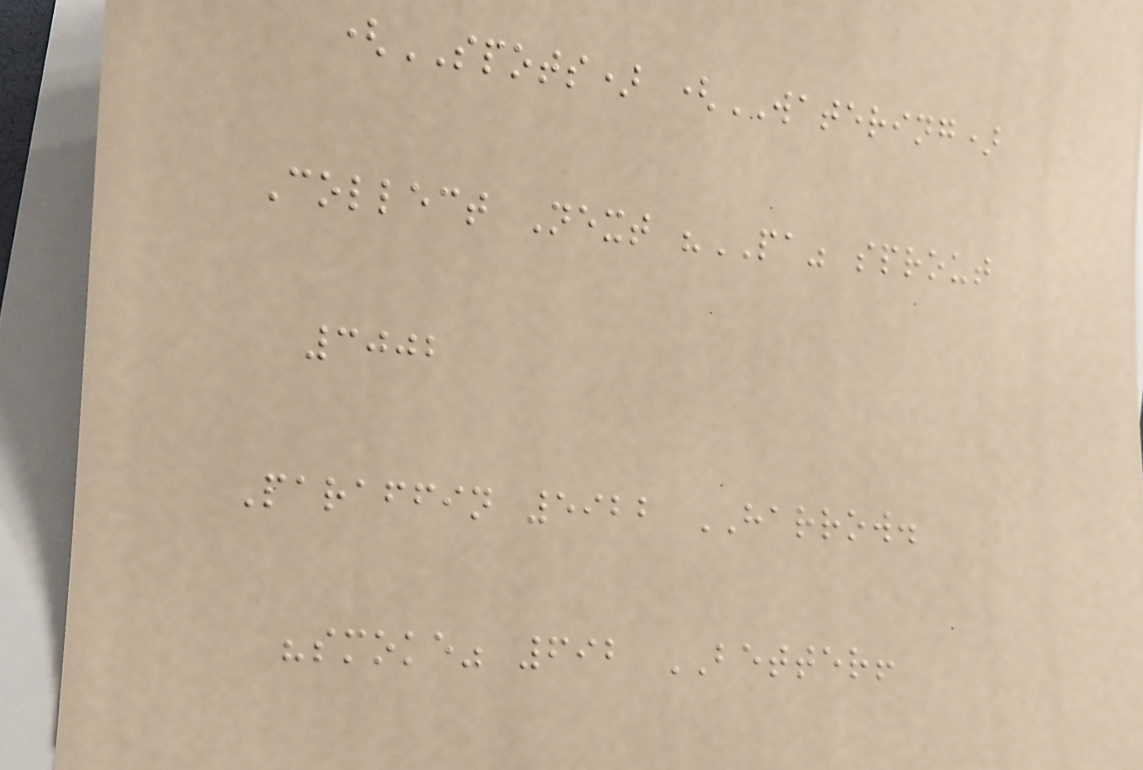(SPOTS) (WATERING)
Collect Next "PA" sprout
3002
Paraffin 5922 HARROW.
"smoke" 692 BETTER!
